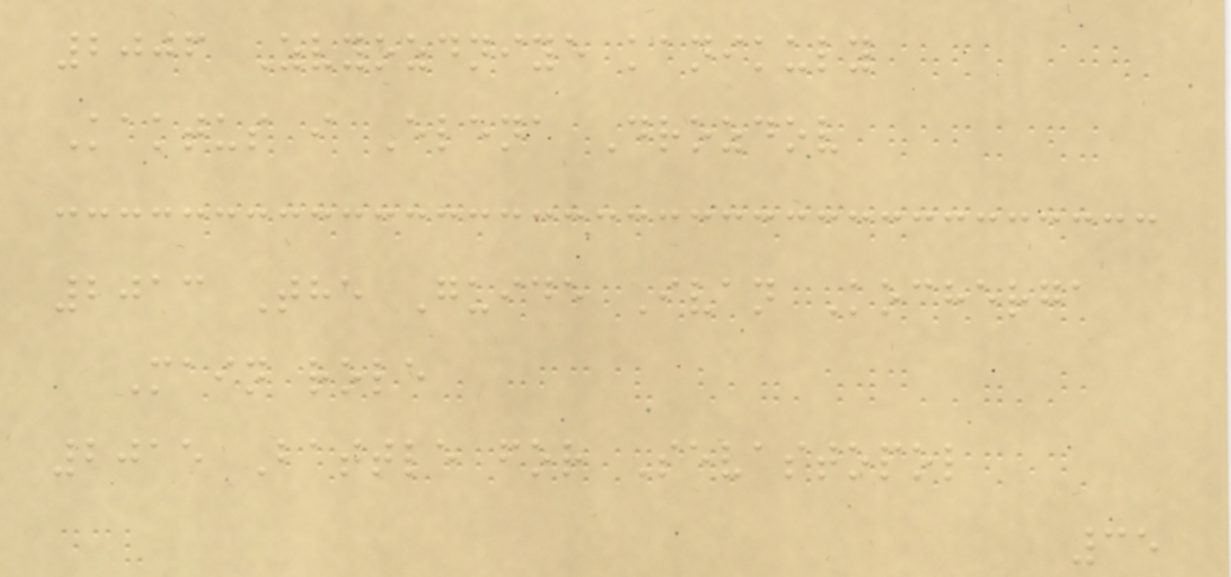2006 Zvyozdniye kanikuly
Kaktus i Elena Drozdov
2013 The Guide Ivan Kocherga
Main role
2015 Battle for Sevastopol
35
